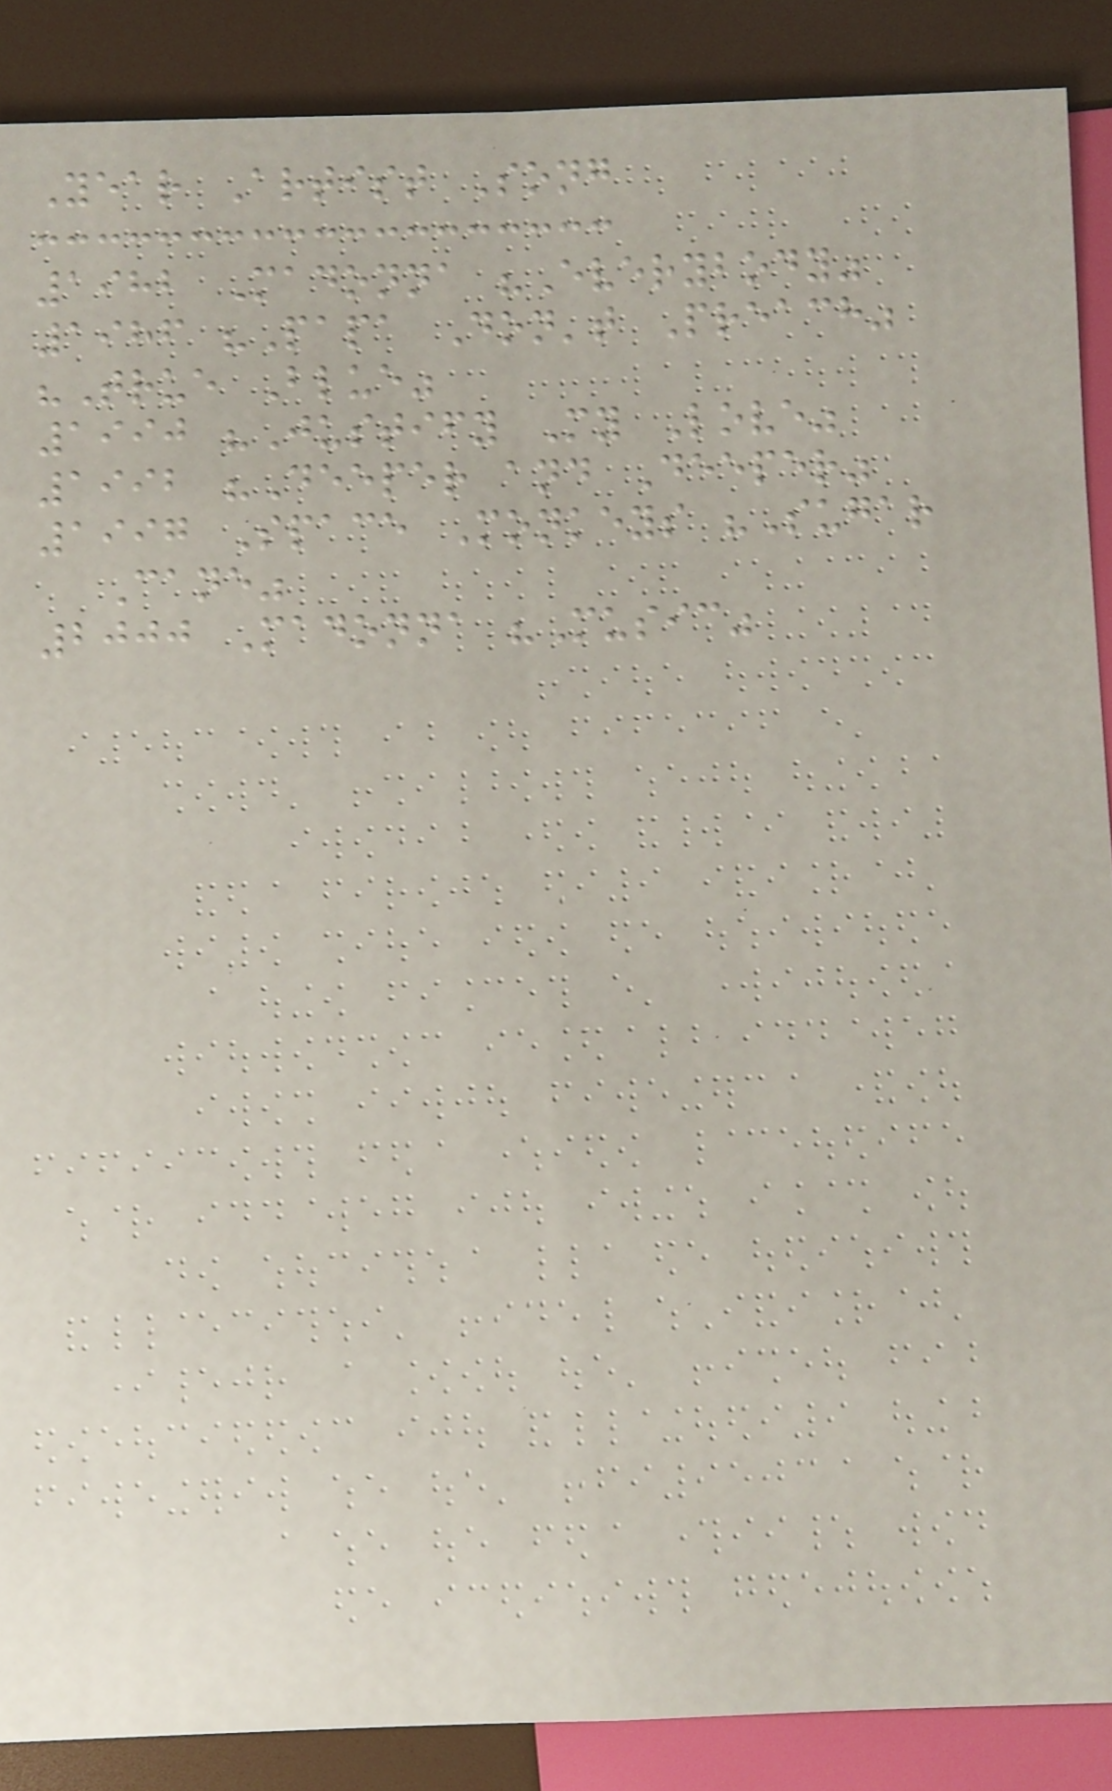Year Artist Song
1982 Madonna "Everybody"
1986 "Papa Don't Preach"
"True Blue"
1990 "Justify My Love"
1992 "Deeper and Deeper"
1997 Space Monkeys "Sugar
Cane"
2000 Madonna "Music"
